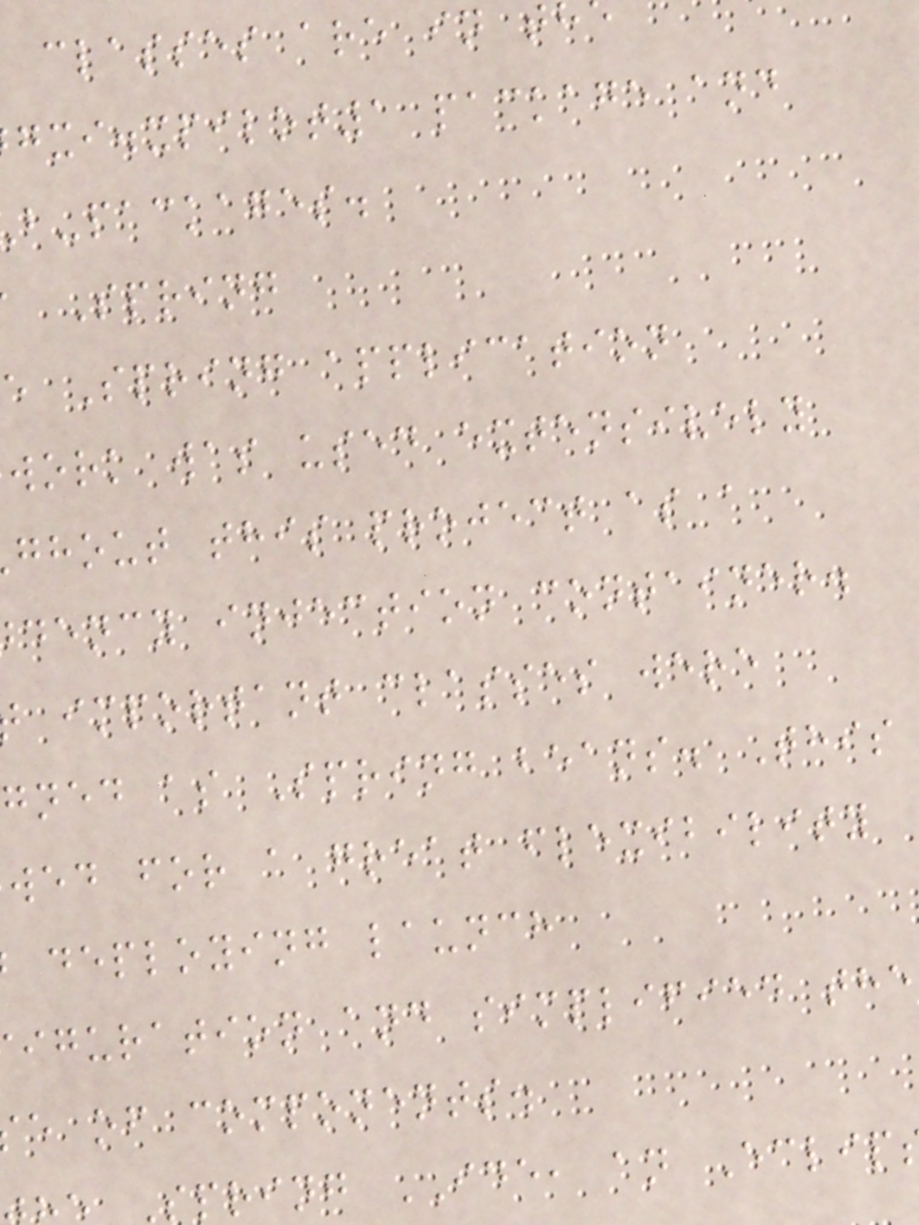classes are in t
gxi.xpilot1 package and
b-packages.
Spring
e Spring application
work was used extensively
ghout this project as a
dency injection container.
important classes were
gned as Spring beans. This
wed for a great flexibility
deploying launch
iguration and simplified the
e of components.
spring IDE, an Eclip
